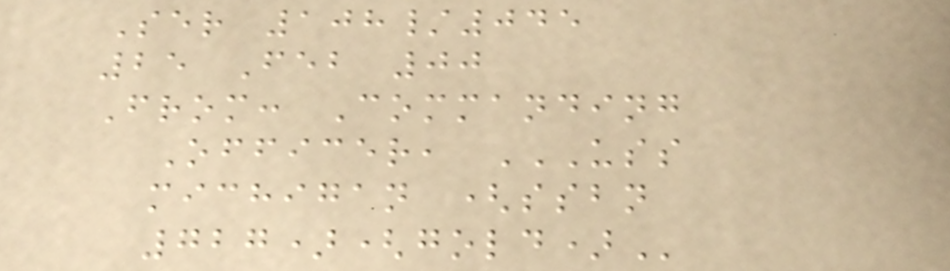Ser 108/045
25 Feb 00
From: Commanding
Officer, USS
MICHIGAN (SSBN
727)(GOLD)
